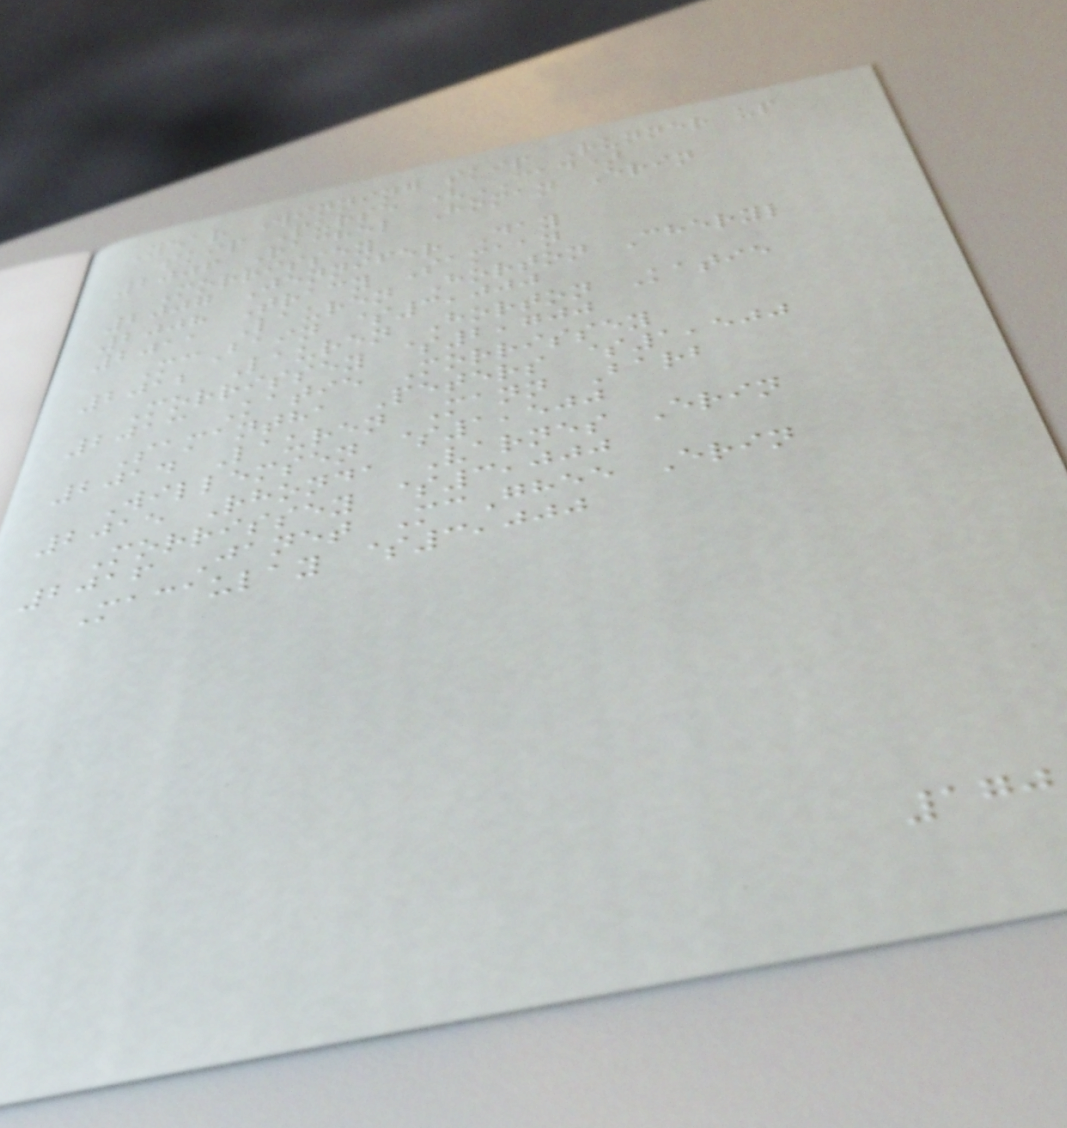Year Winning skip Runner up
skip Purse (CAD)
2006 Rachel Homan Erin
Morrissey
2007 Jennifer Day
2008 Tracy Samaan
2011 Lauren Horton Cheryl
McBain $3,000
2012 Lauren Horton Katie
Morrissey $2,700
2013 Katie Morrissey
Samantha Peters $1,500
2014 Lauren Mann Barb
Willemsen $1,500
2015 Rhonda Varnes Erin
Morrissey $3,000
2016 Janet McGhee Erin
Macaulay $3,000
170
